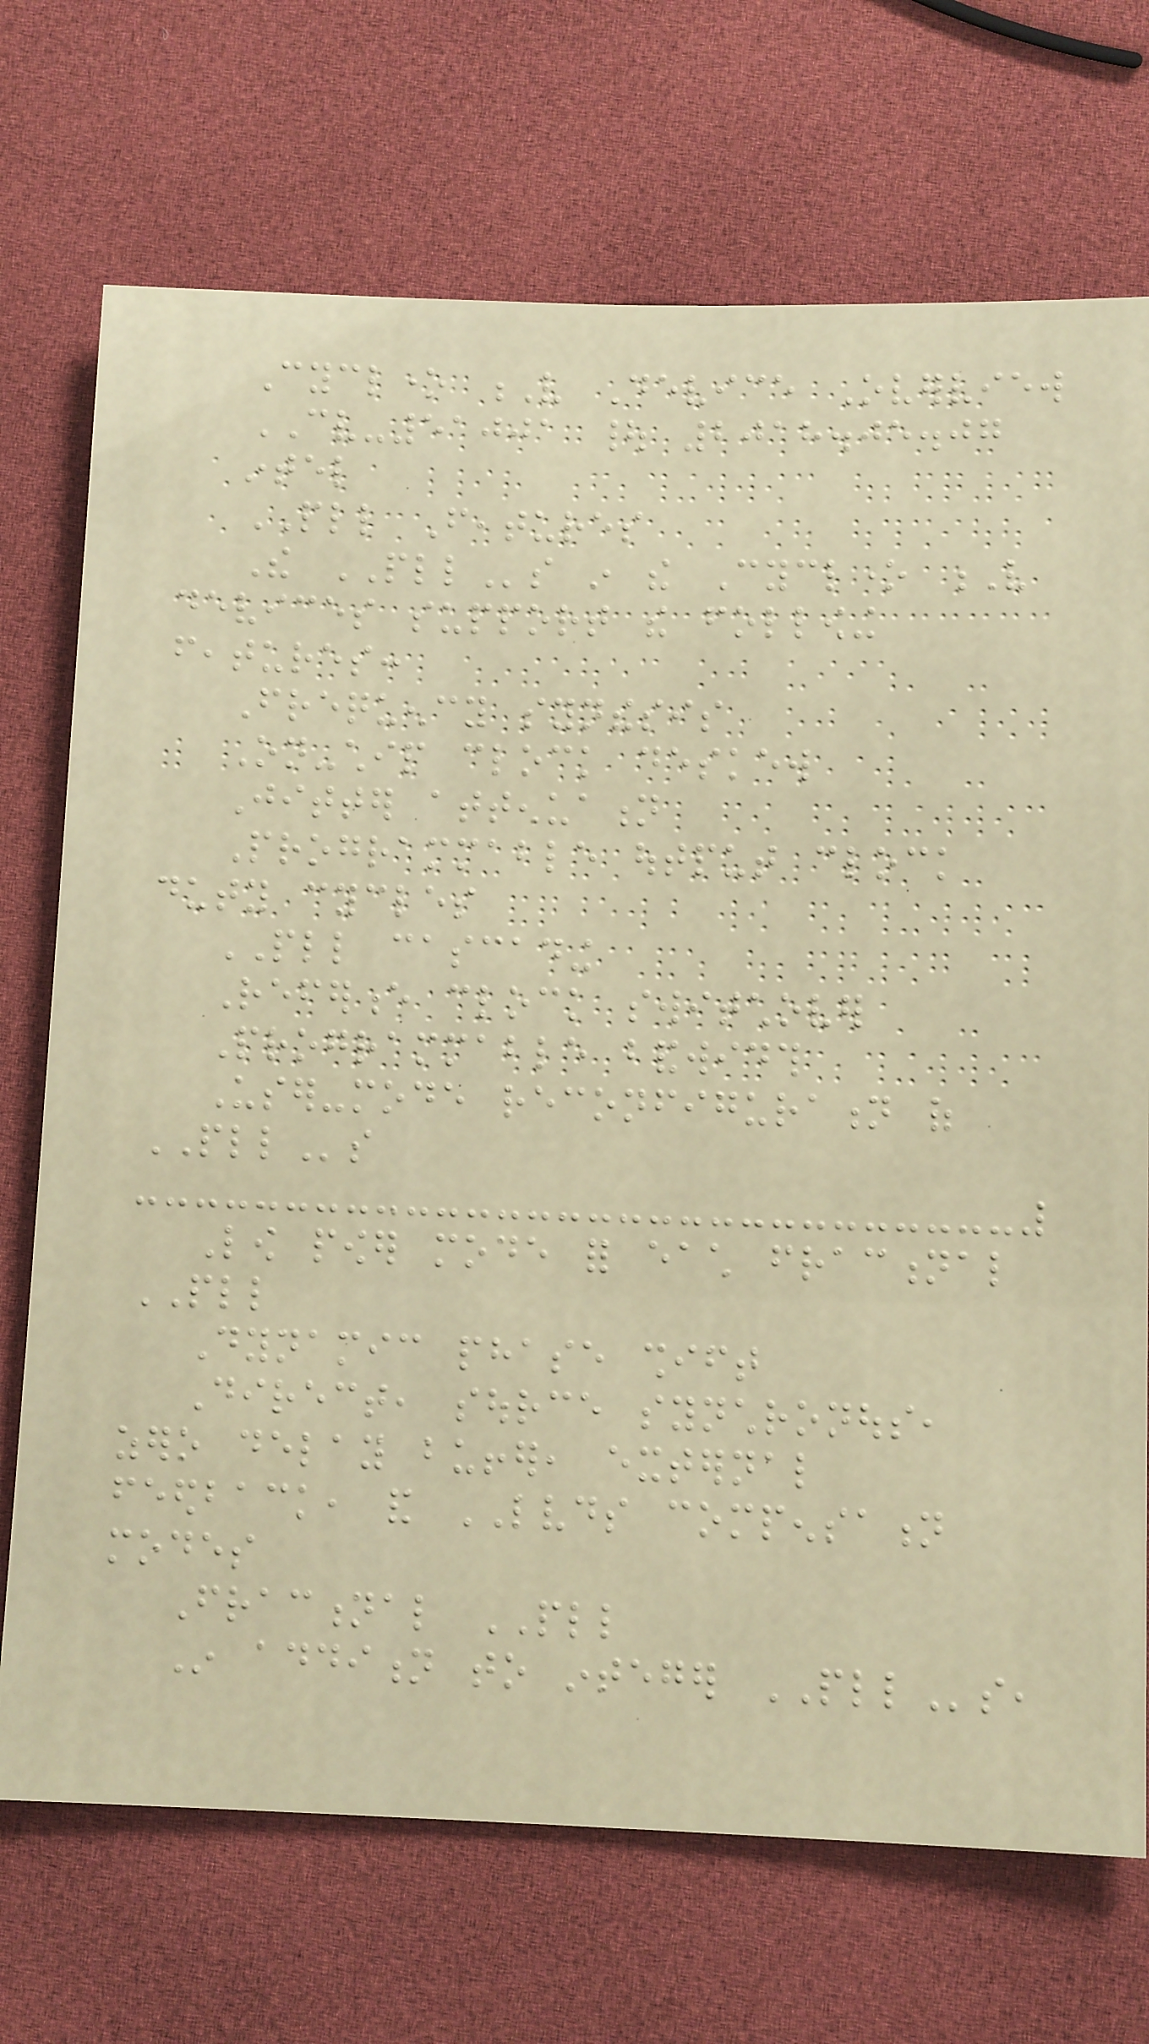Cyclone V Device Overview
CV-51001 | 2018.05.07
intel
PLL Features
The PLLs in the Cyclone V
devices support the following
features:
Frequency synthesis
On-chip clock deskew
Jitter attenuation
Programmable output clock
duty cycles
PLL cascading
Reference clock switchover
Programmable bandwidth
User-mode reconfiguration of
PLLs
Low power mode for each fractional
PLL
Dynamic phase shift
Direct, source synchronous,
zero delay buffer, external
feedback, and LVDS compensation
modes
Fractional PLL
In addition to integer PLLs,
